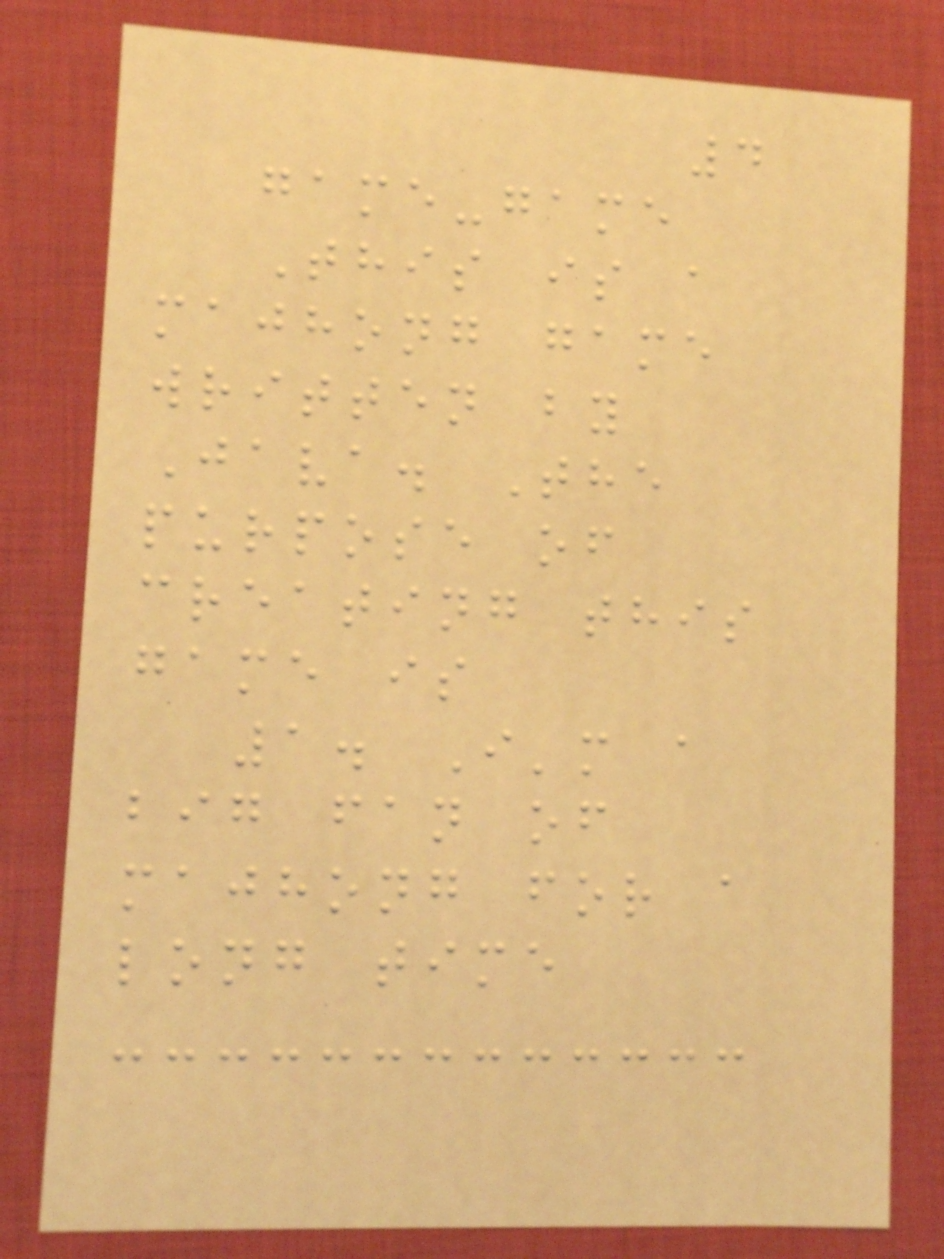4
game-game
This is a
majhong game
written by
Java. The
purpose of
creating this
game is
1. I'm a
big fan of
majhong for a
long time
